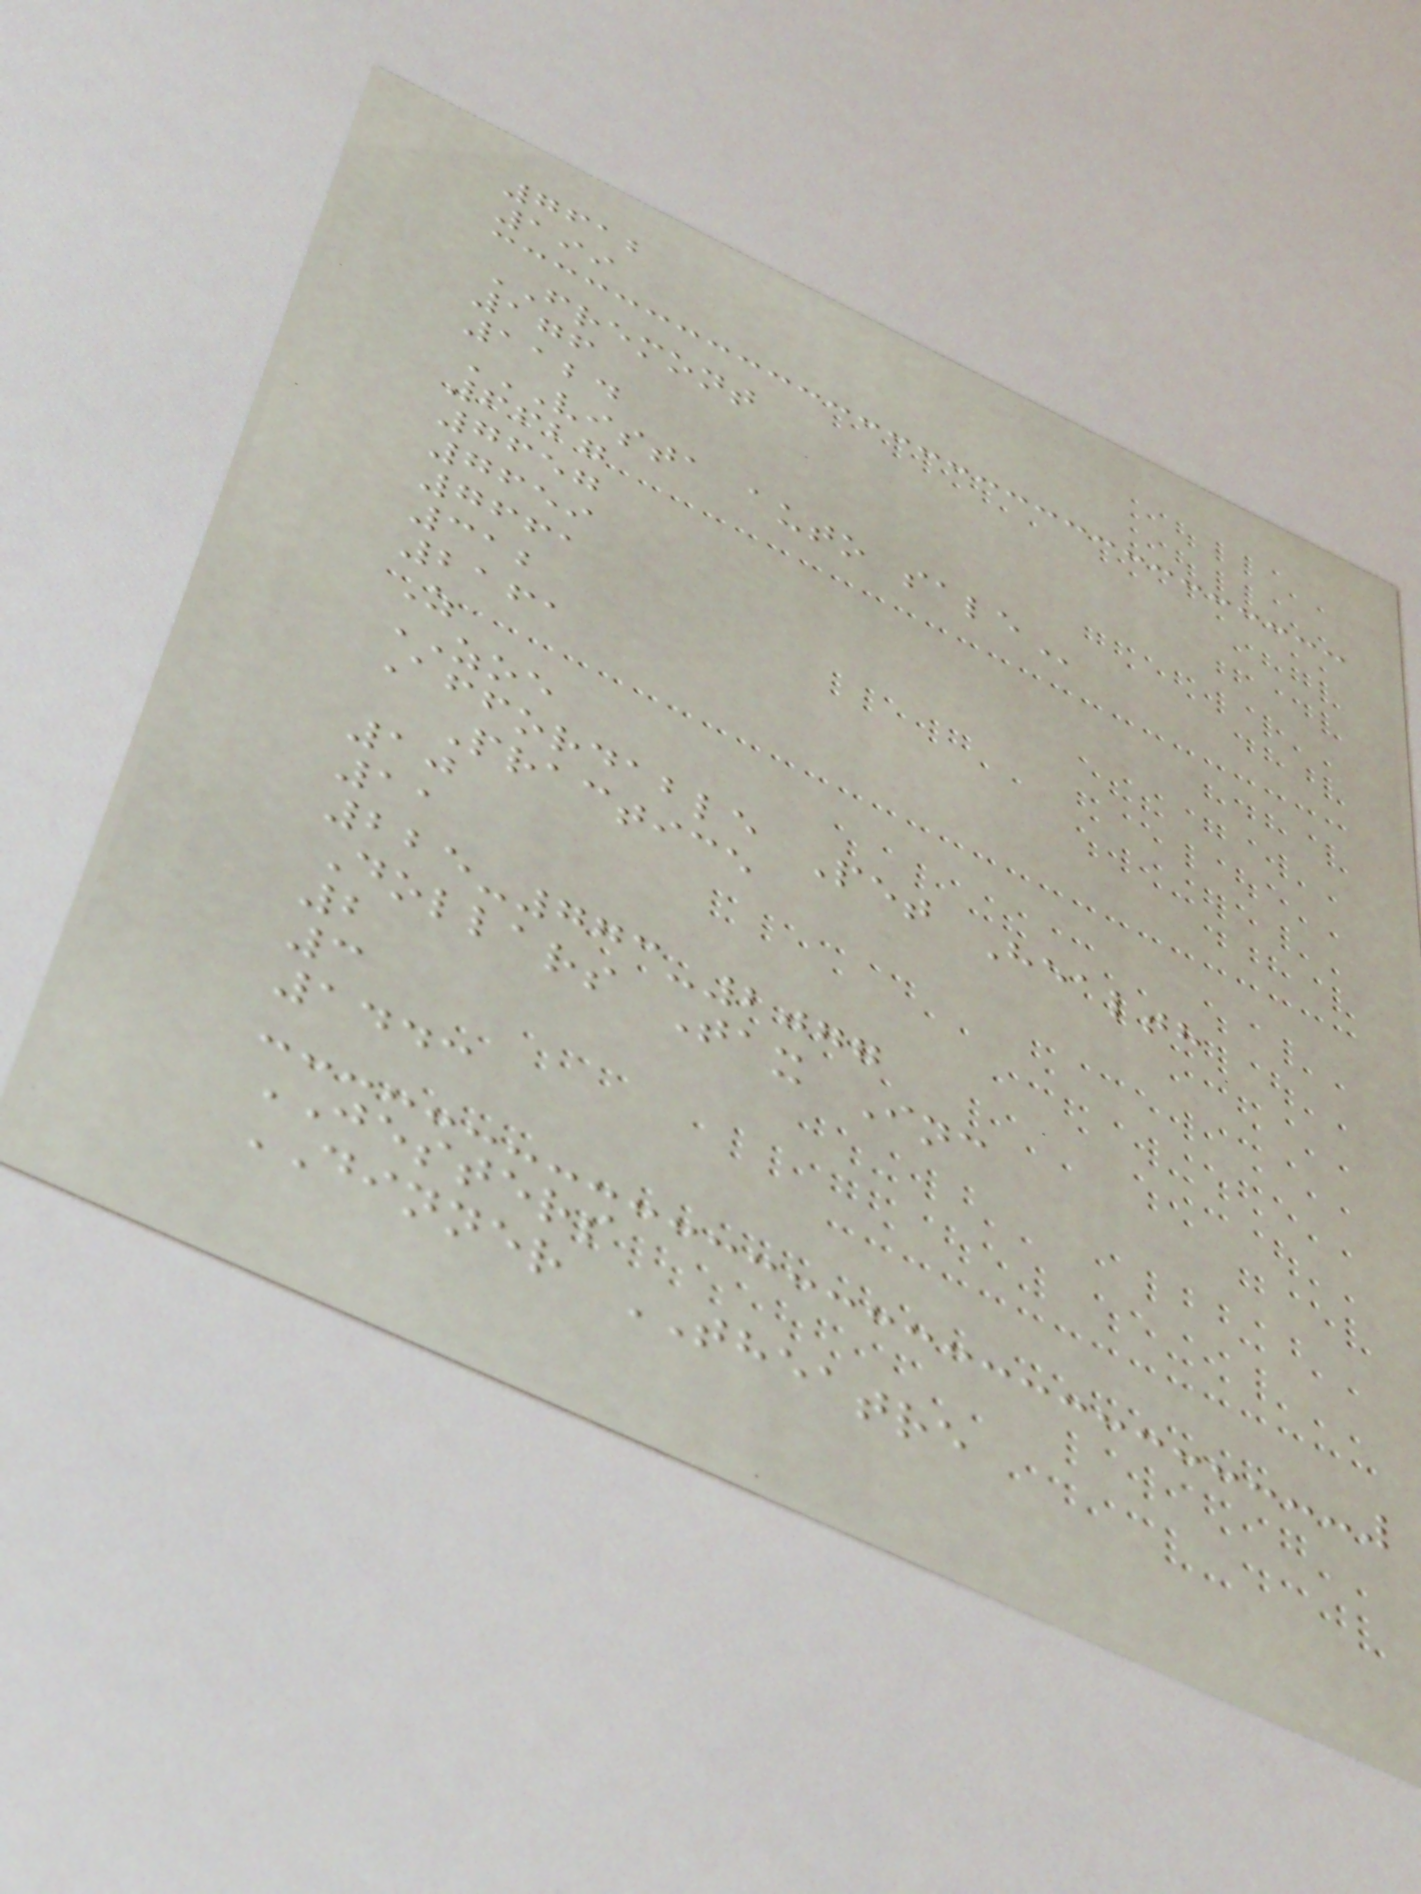7612
199
FREMONT
176
1124
VISTA AUTO SALE
6627
7657
7659
7661
312
2161
Z
ZOE
Affordable Pet Health
Practice
10
11
225-773-2077
Dollars Tax Inc
2
3
1443
JESTERS
DINNER THEATRE
